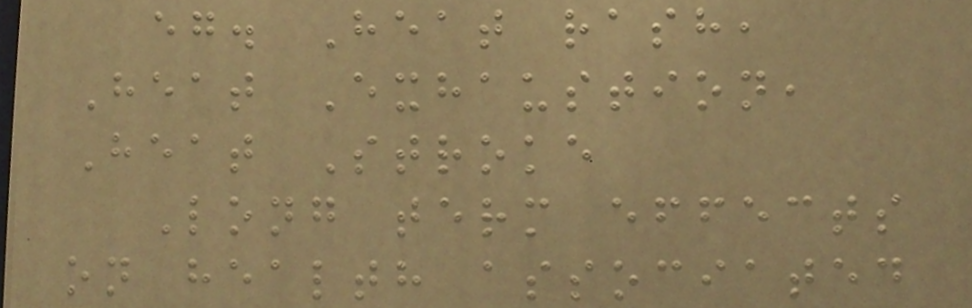eg. Heat rash,
Heat Exhaustion,
Heat Stroke
Long term effects
on health associated
